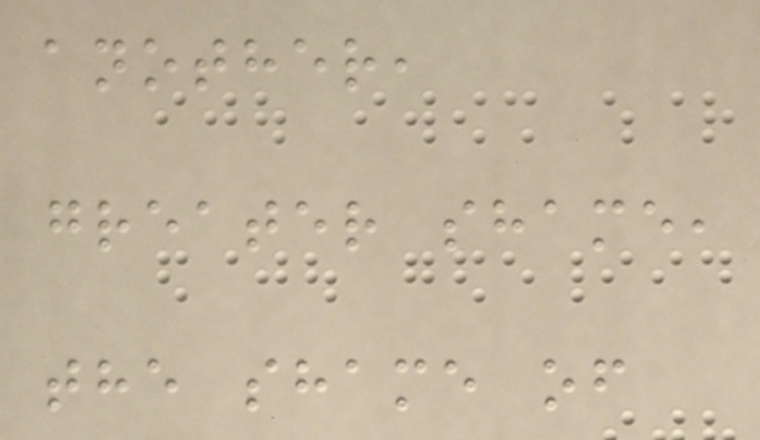another,
greater shame,
the shame of
